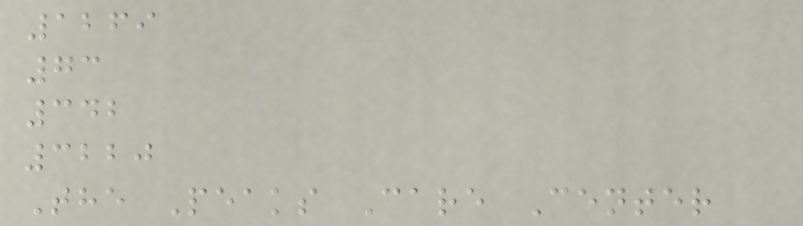1269
73
342
3220
The Peaks Care Center
